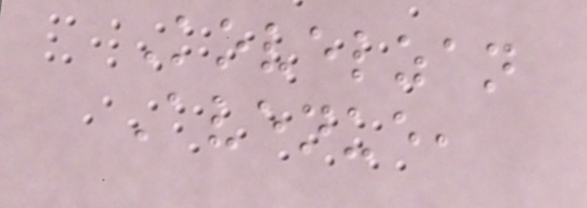Kovelzan
Avenue,
